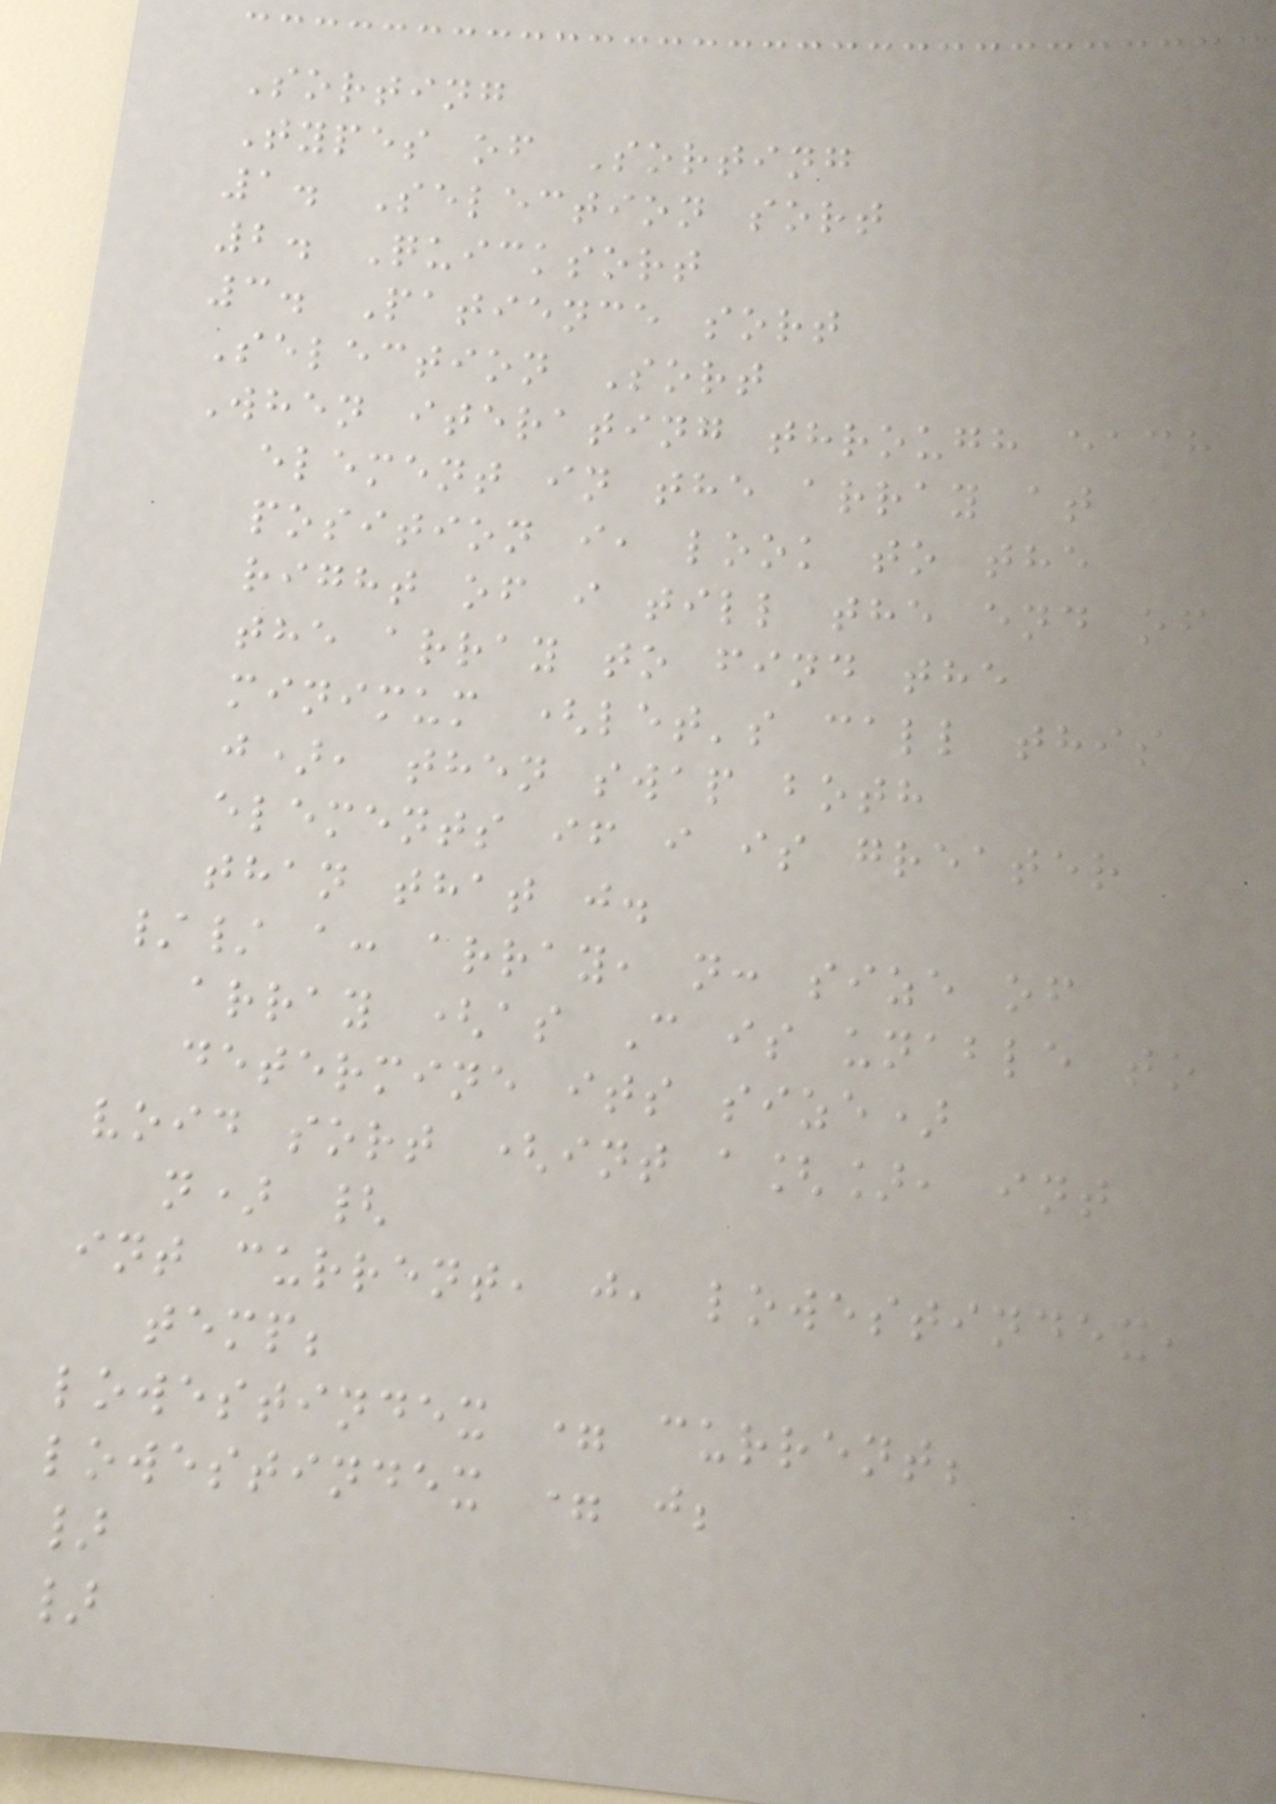Sorting
Types of Sorting
1. Selection sort
2. Quicksort
3. Patience sort
Selection Sort
When iterating through each
element in the array at
position i, look to the
right of i till the end of
the array to find the
minimum (let's call this
j), then swap both
elements if i is greater
than that j.
// a: array, n: size of
array (as C is unable to
determine its size)
void sort (int a[], int
n) {
int current, j, lowestindex,
temp;
lowestindex = current;
lowestindex = j;
}
}
